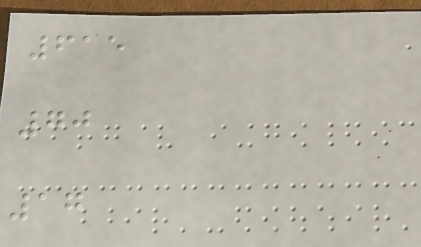615
70
17
